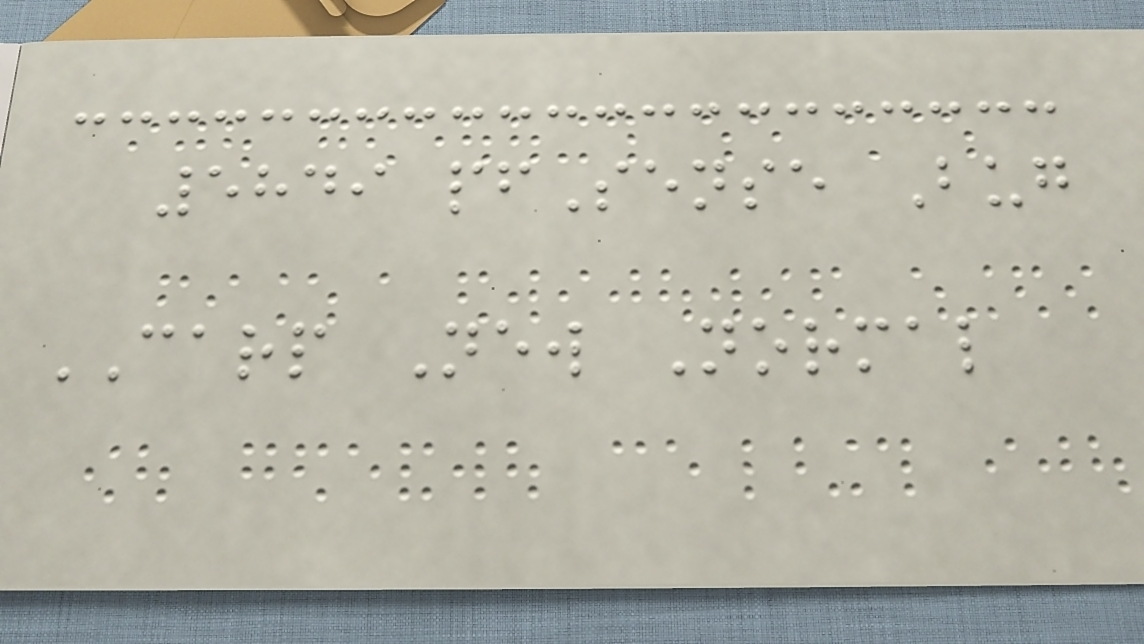5849 pfSense Bug
CARP New Normal
